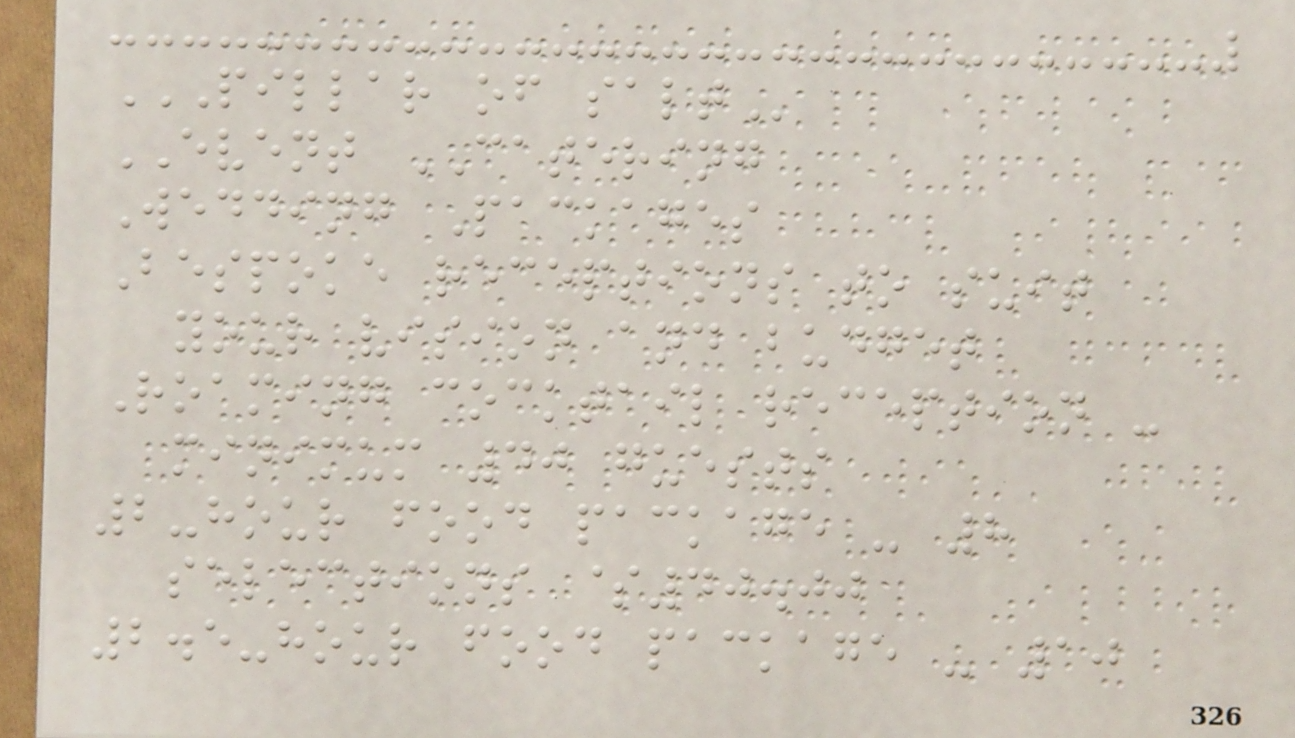PILLAR OF SALT
EVENT CATERING
Wedding Packages
Bespoke receptions to suit
your vision and budget
Roaming cocktail reception -
minimum 40 guests
2-hour food package - 8
selections $40.00
2.5-hour food package - 10
